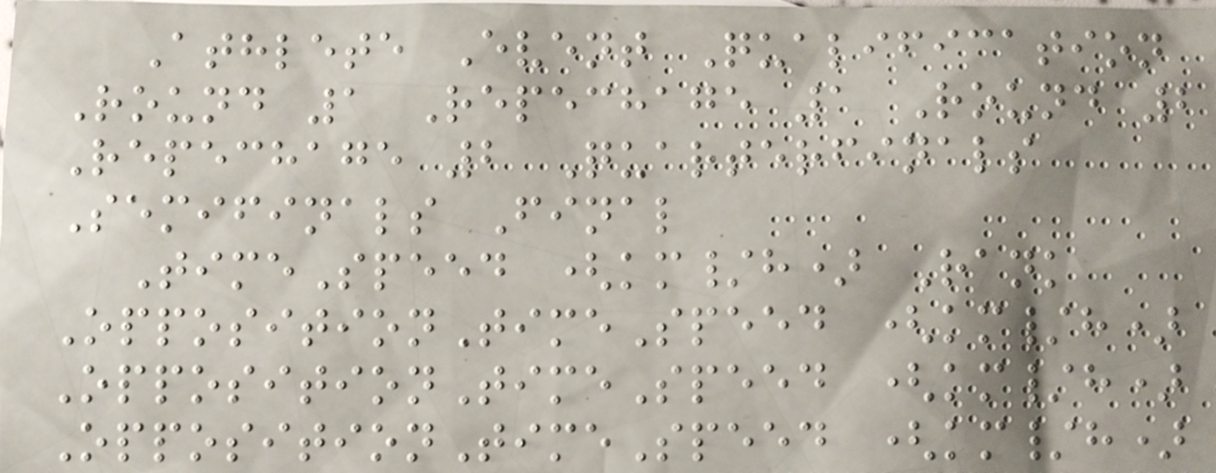Athlete Event Qualification
Round 1 Repechage 1 Round 2
Repechage 2 Quarterfinals
Semifinals Final
TimeSpeed (km/h) Rank
OppositionTimeSpeed (km/h)
OppositionTimeSpeed (km/h)
OppositionTimeSpeed (km/h)
